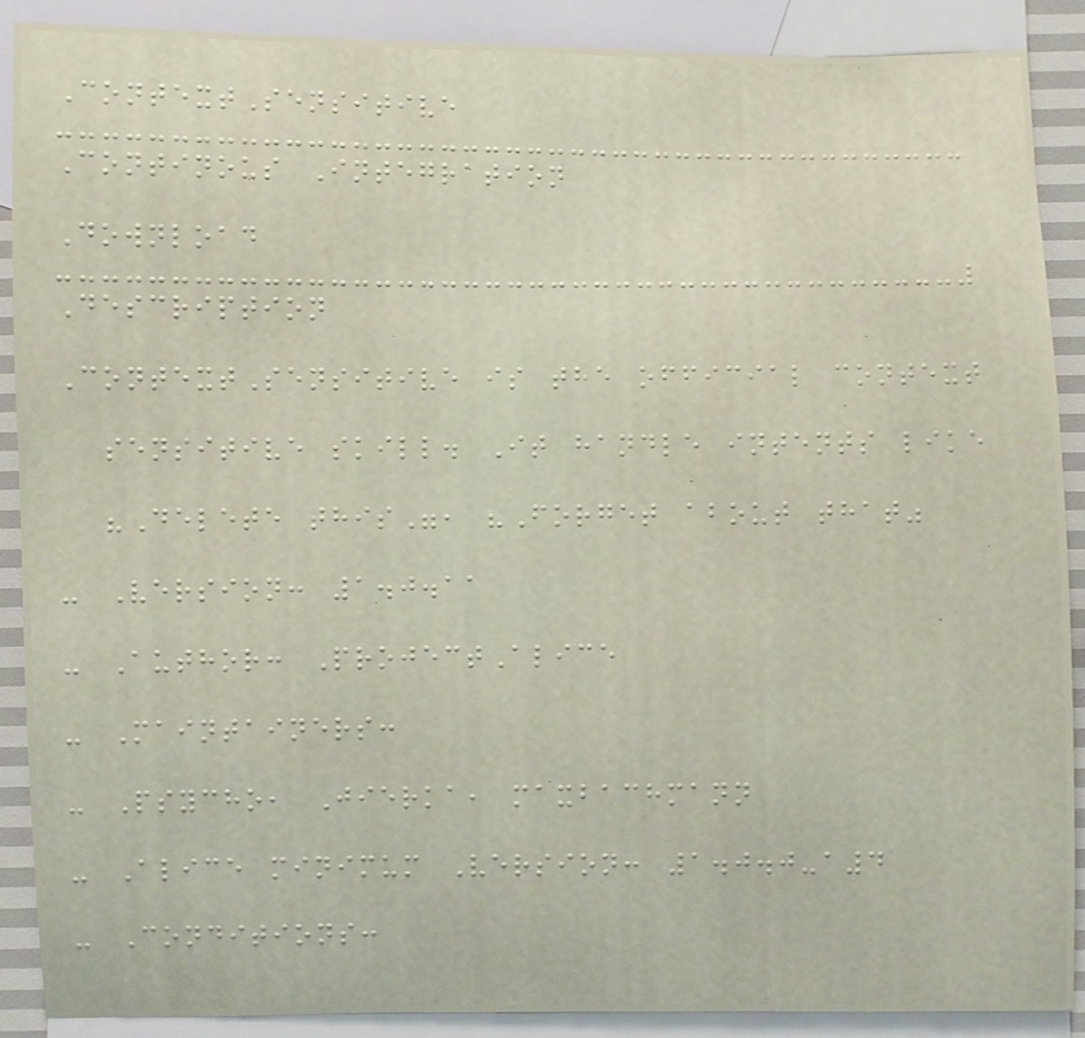ContextSensitive
Continous Integration
Download
Description
ContextSensitive is the official context
sensitive skill. It handle intents like
"Delete this", "Forget about that"
- Version: 1.0.11
- Author: ProjectAlice
- Maintainers:
- Psycho, Jierka, maxbachmann
- Alice minimum Version: 1.0.0-a4
- Conditions:
